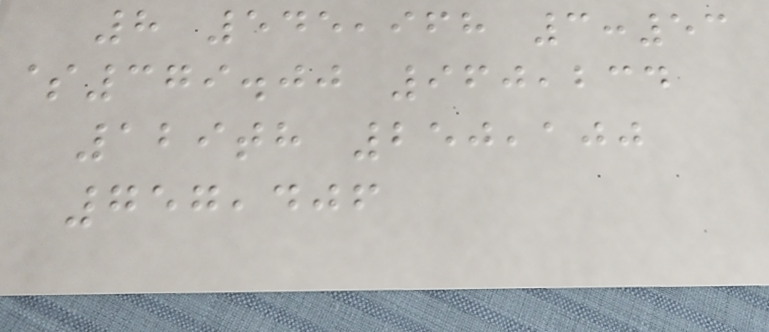8 545,968 3:53
$379.00 960,234
129th 250,100
757,406
